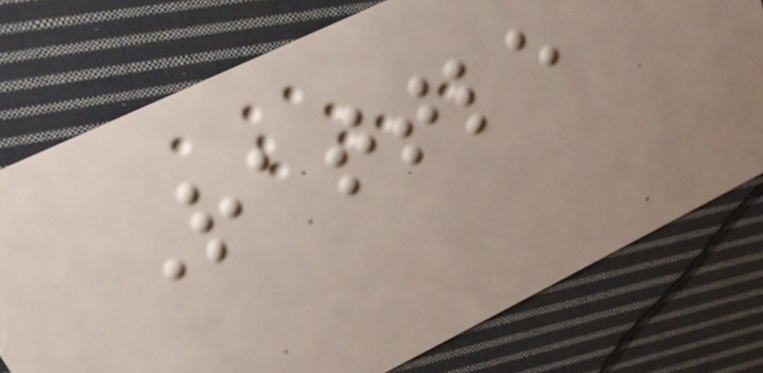Rattle
